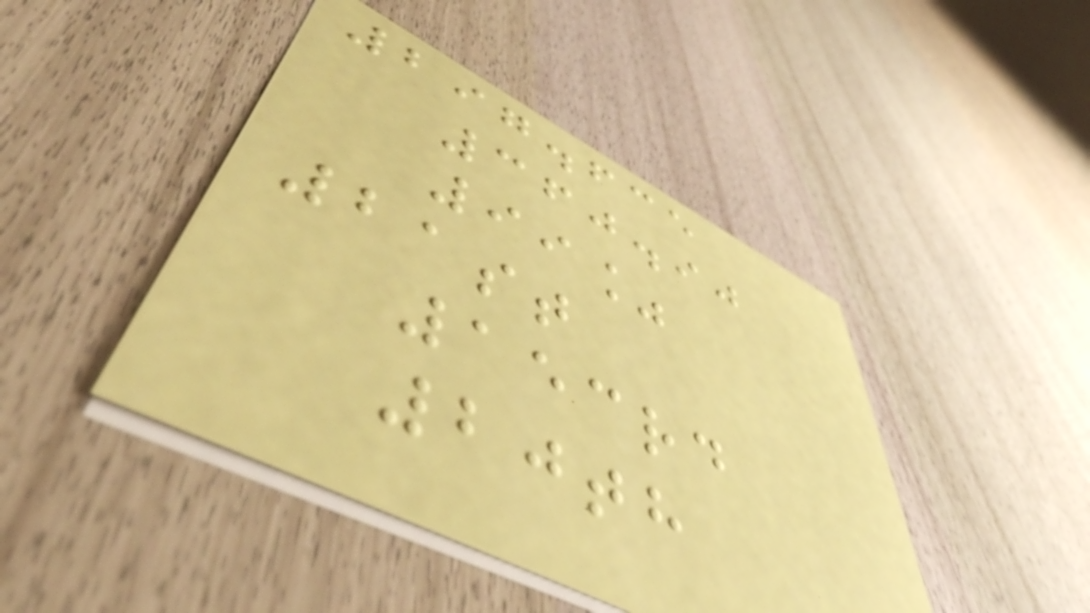297.635
360.90
99%
21st
153rd
20th
